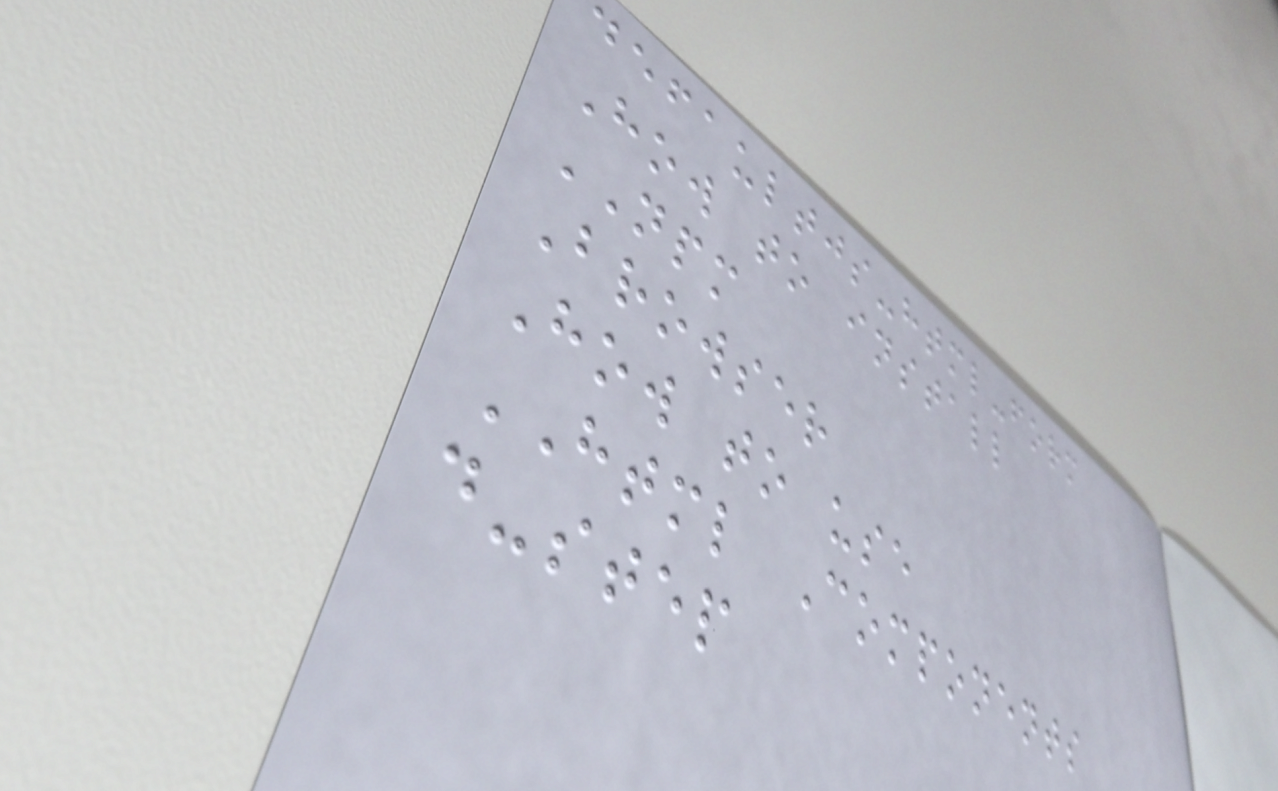defaultjs-html-form
How to install
NPM
Browser
How to use
HTML Components
d-step
